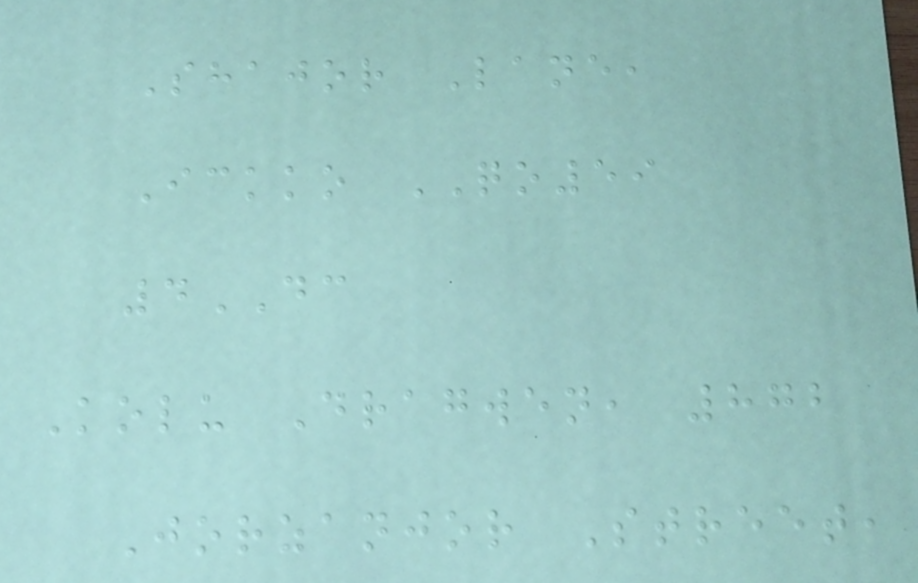Shajor Lane,
Ickko QO59
4DC
Kolu Dragwen, 872
Jorzanjor Street,
